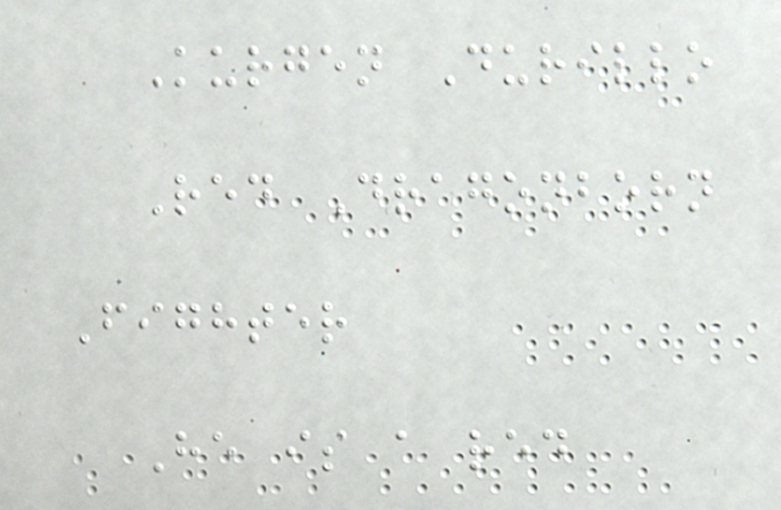Kurgen Durillo
Red Dragonborn
Fighter
He is a red
